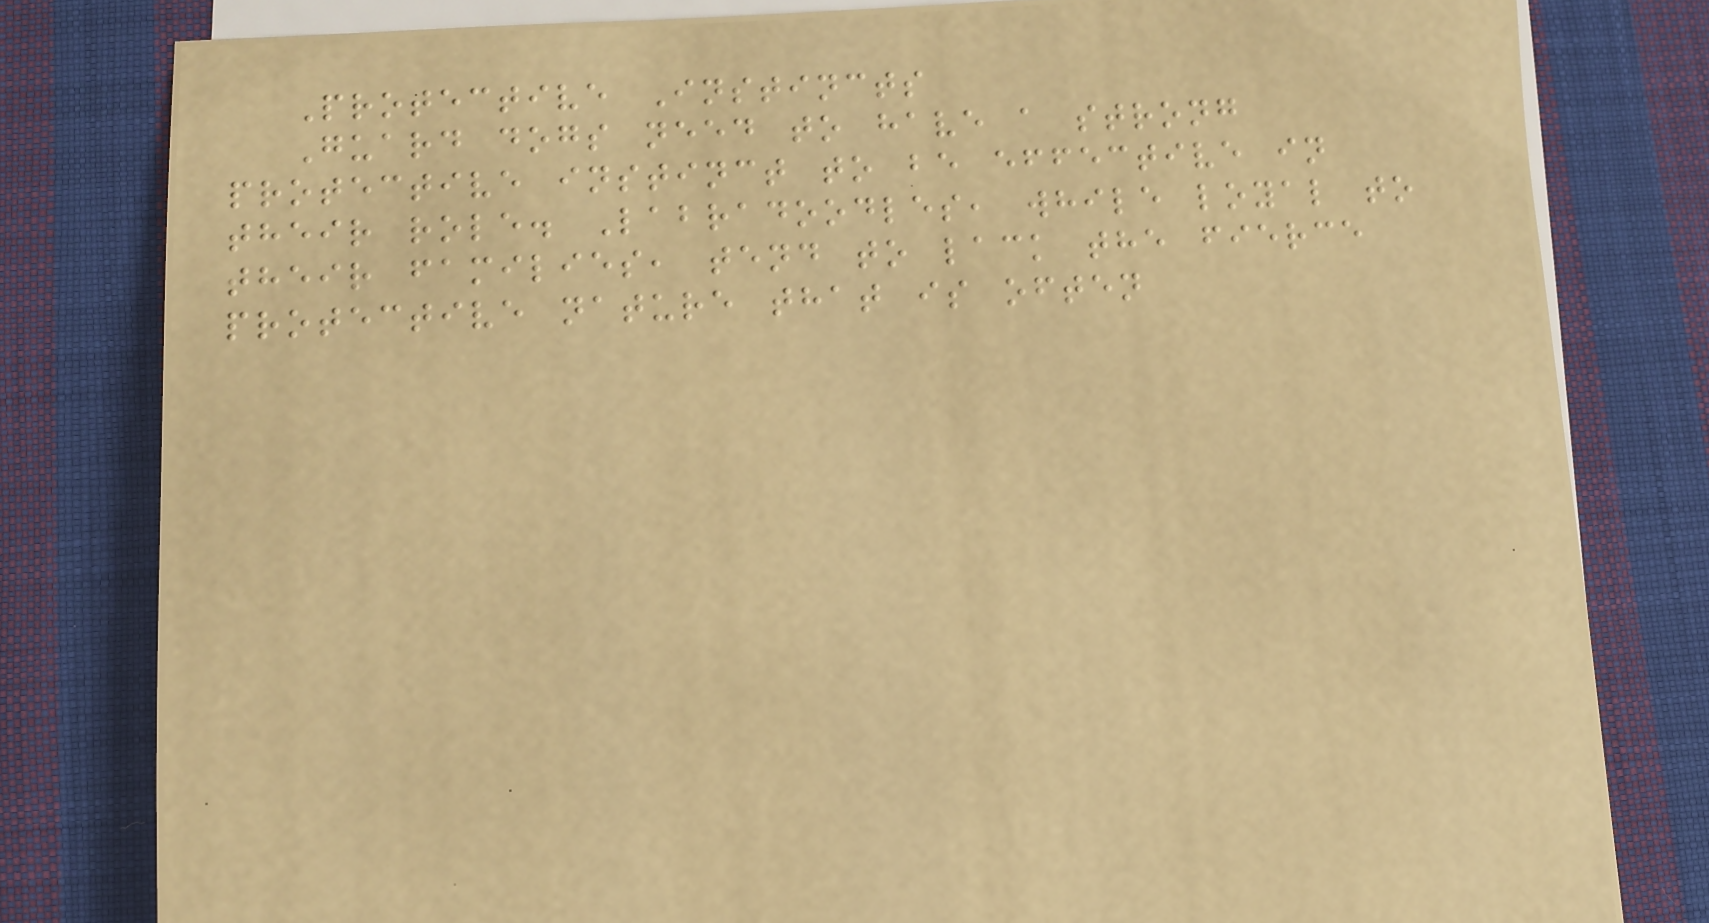Protective Instincts
Guard dogs need to have a strong
protective instinct to be effective in
their role. Labradoodles, while loyal to
their families, tend to lack the fierce
protective nature that is often
